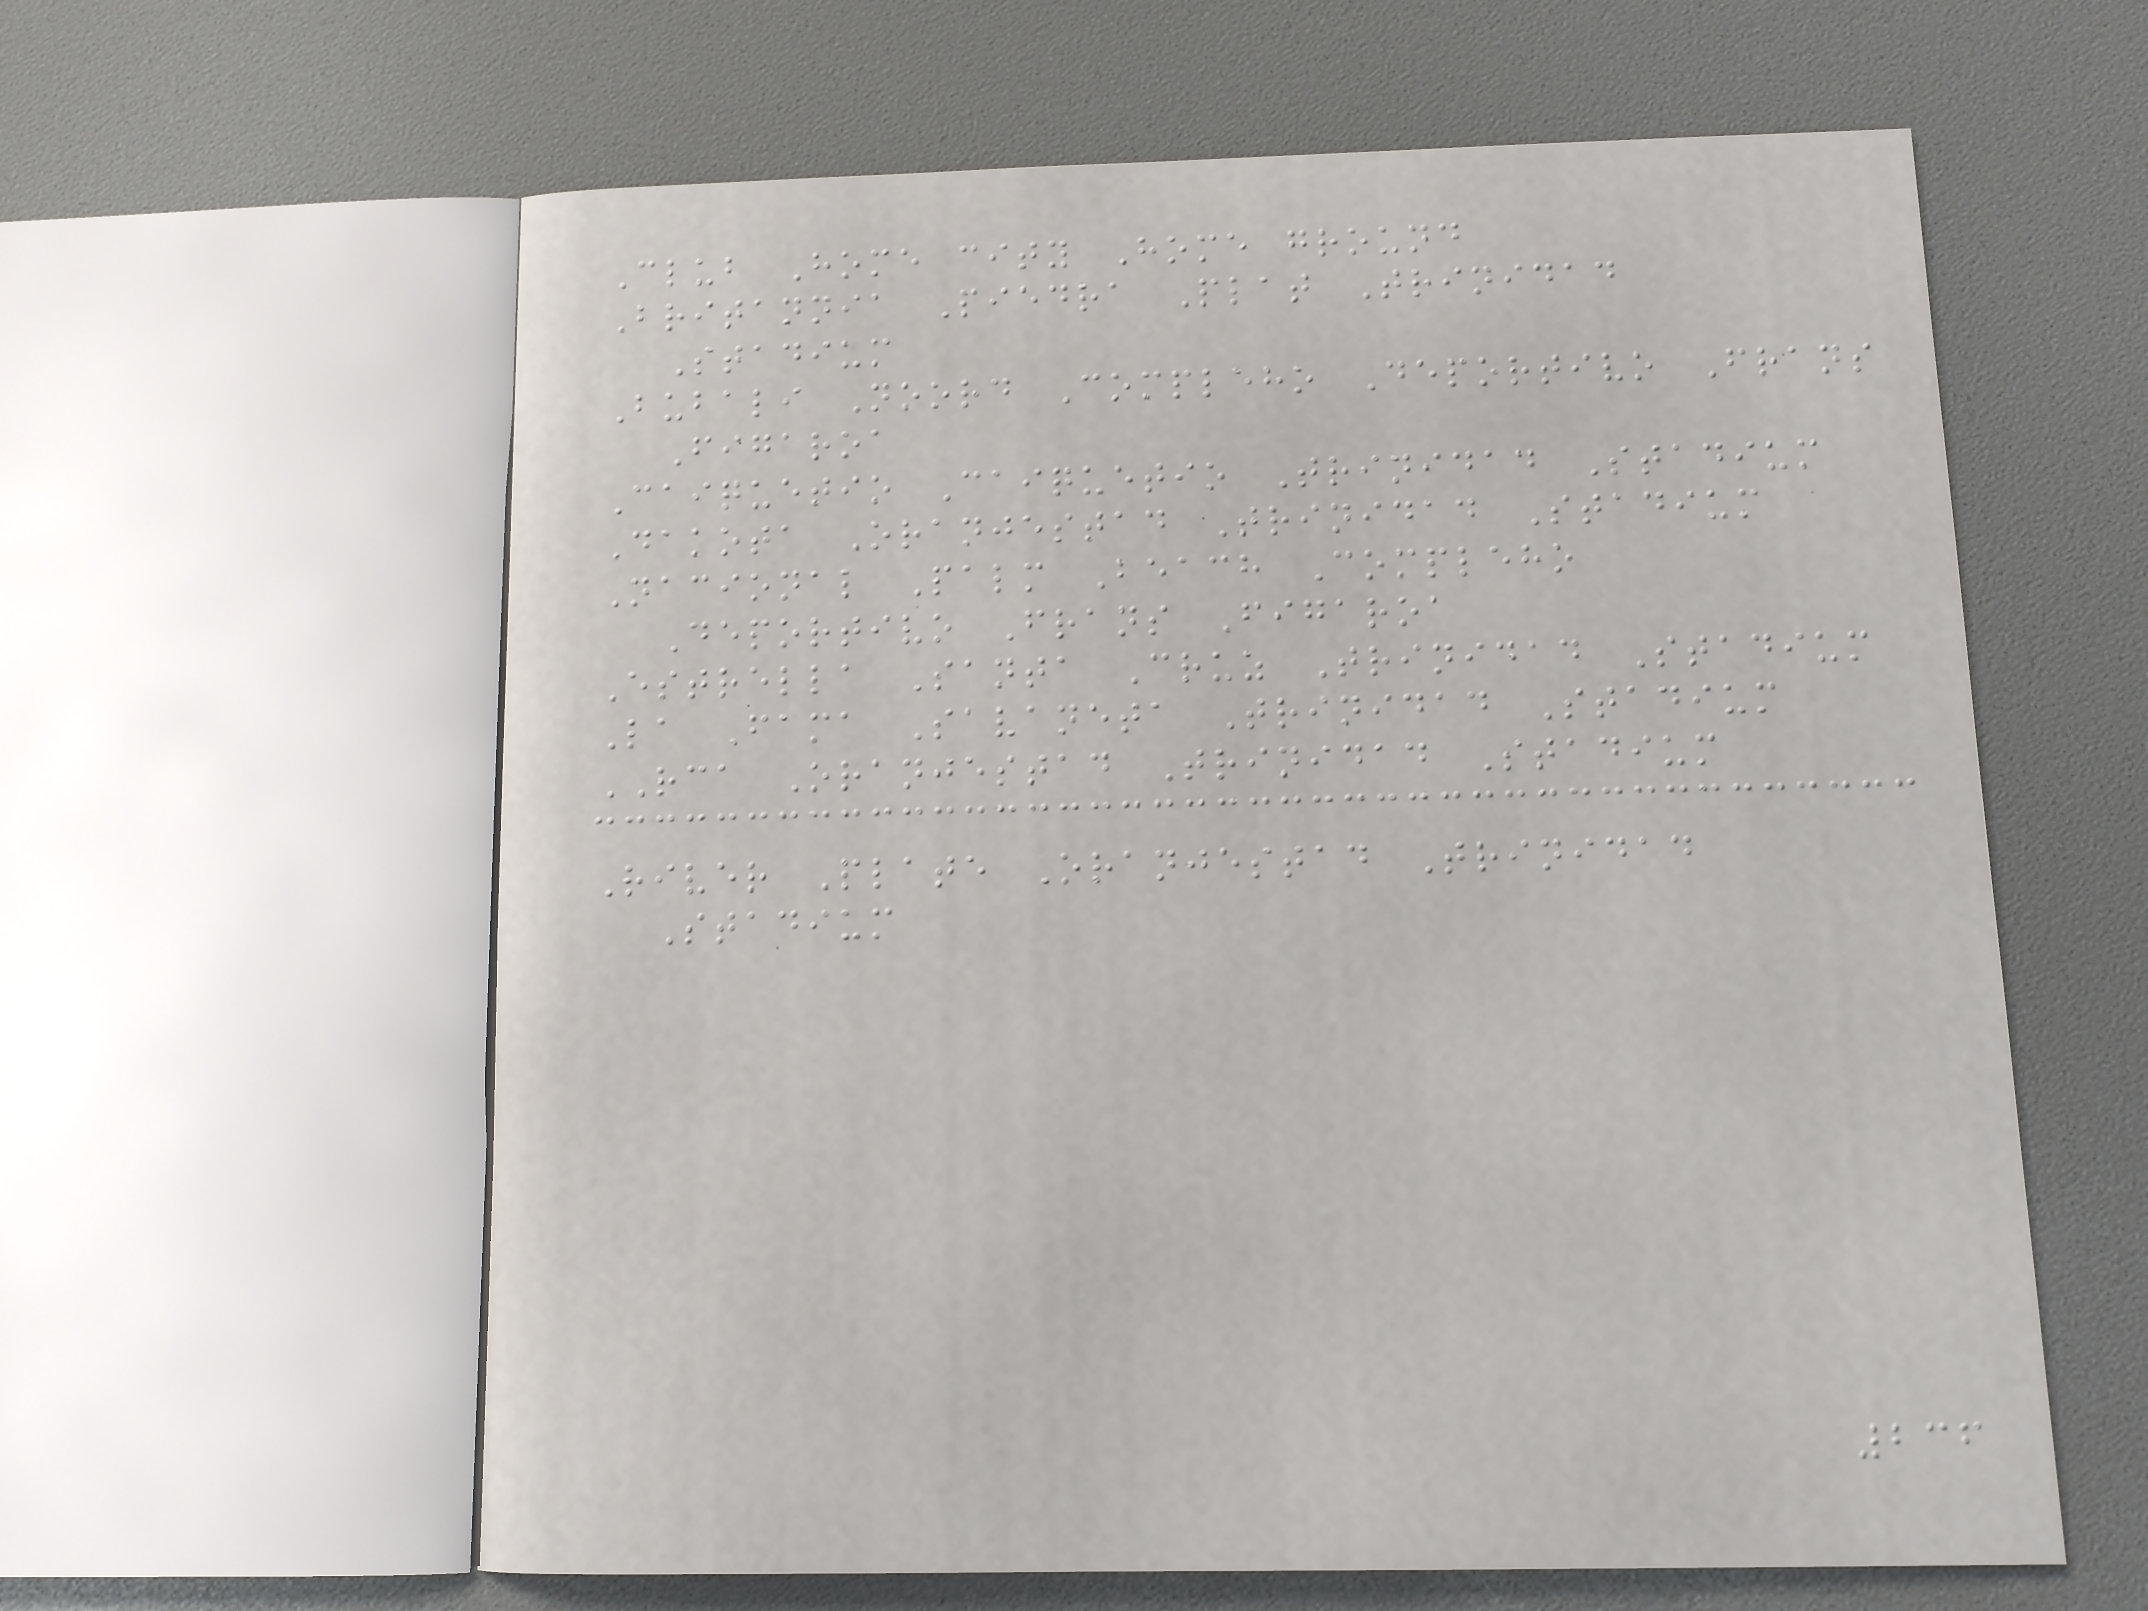Club Home city Home ground
Britannia Piedra Plat Trinidad
Stadium
Bubali Noord Compleho Deportivo Frans
Figaroa
Caiquetio Caiquetio Trinidad Stadium
Dakota Oranjestad Trinidad Stadium
Nacional Palm Beach Compleho
Deportivo Frans Figaroa
Estrella Santa Cruz Trinidad Stadium
La Fama Savaneta Trinidad Stadium
RCA Oranjestad Trinidad Stadium
River Plate Oranjestad Trinidad
Stadium
236
